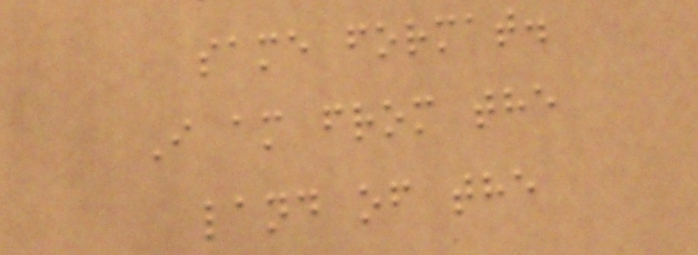same format.
I am from the
land of the
